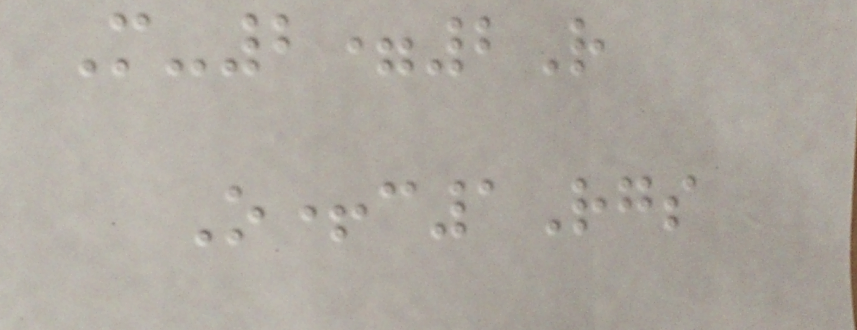M-2=2R
O+c1Rgs
